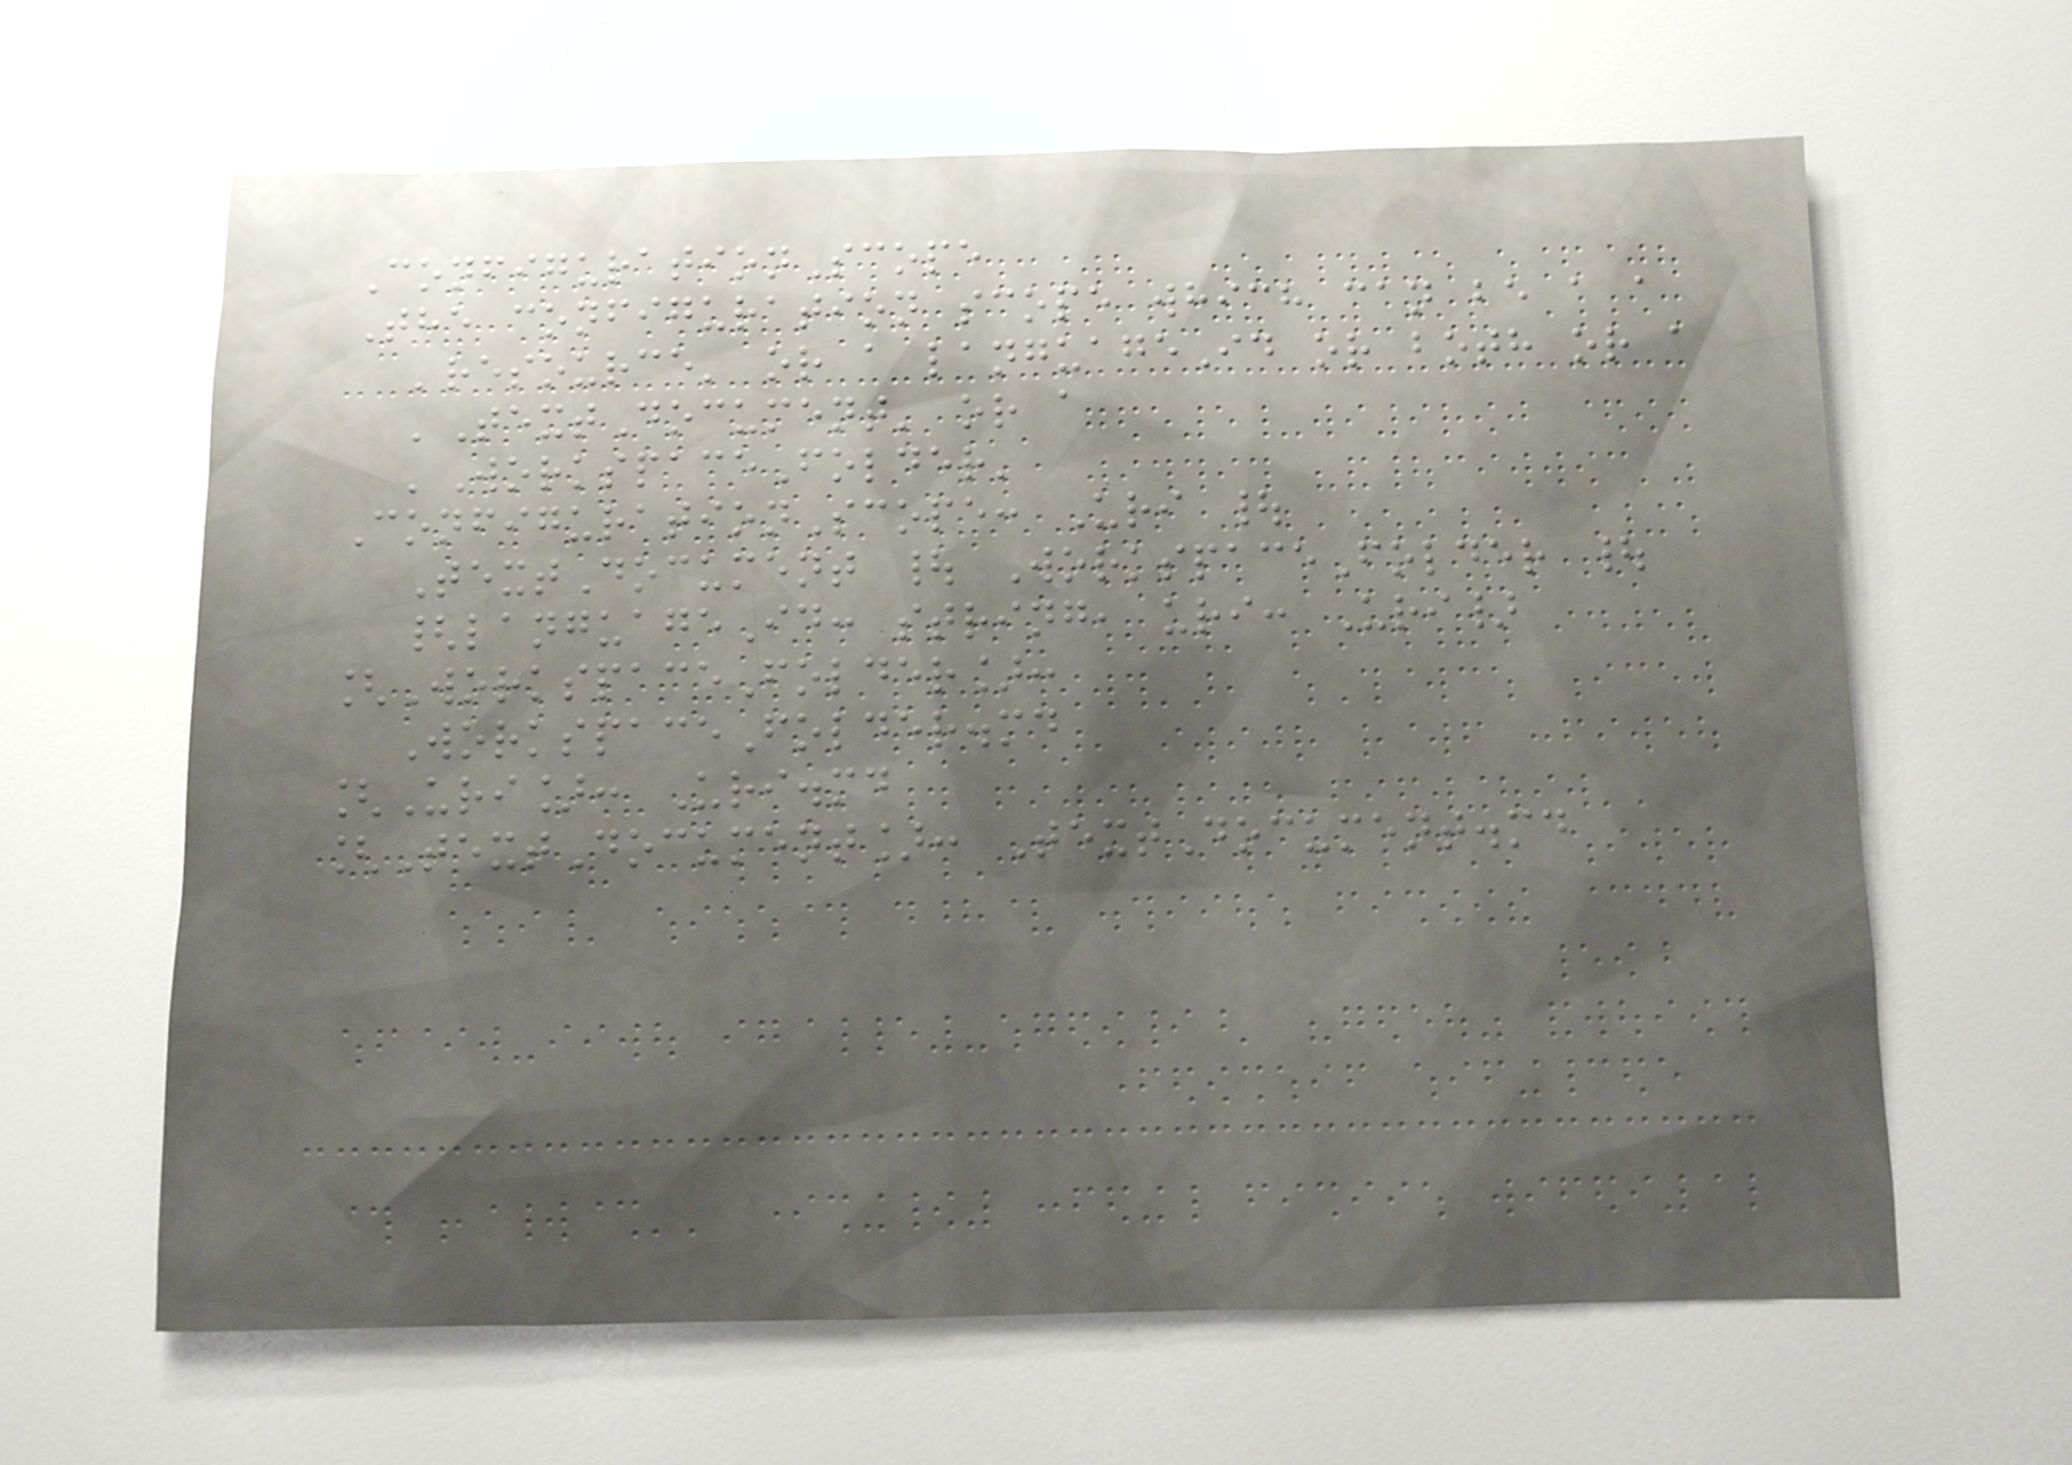ConfigurationScope
The configuration scope which can be a a
'resource' or a languageId or both or a
'TextDocument' or a
'WorkspaceFolder'
ConfigurationScope: Uri |
TextDocument | WorkspaceFolder |
{languageId: string, uri: Uri}
[WorkspaceFolder]:
WorkspaceFolder.md
[Uri]: Uri.md
[TextDocument]: TextDocument.md
